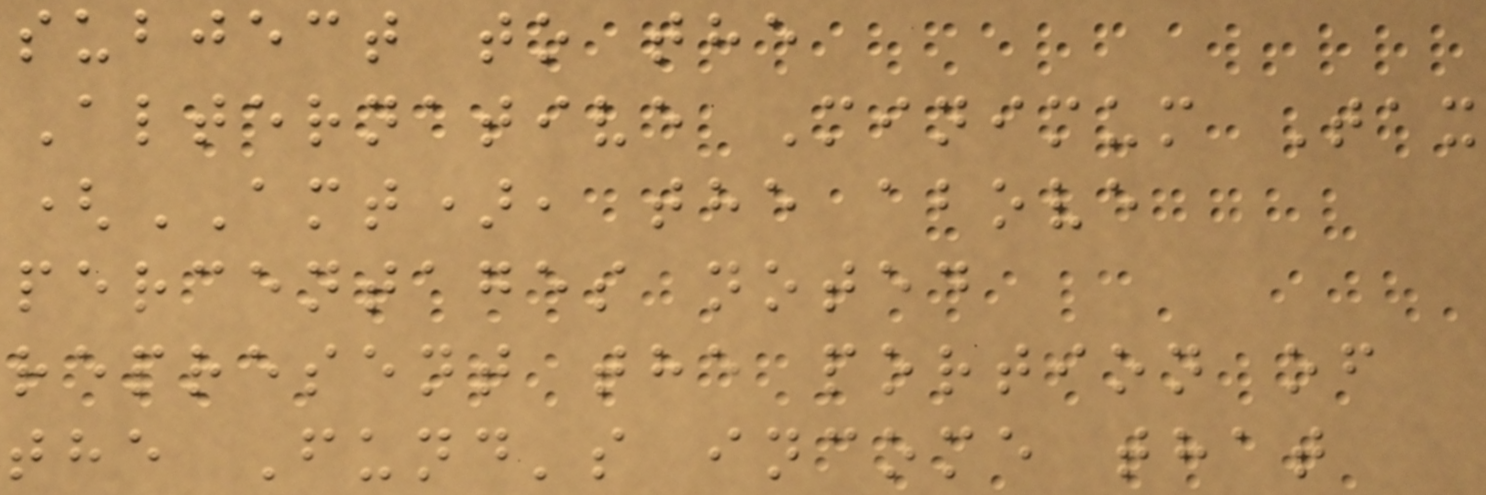subject to the
Alternative Minimum Tax
(AMT), the above
percentages noted
represent the portion of
the Fund's income that
